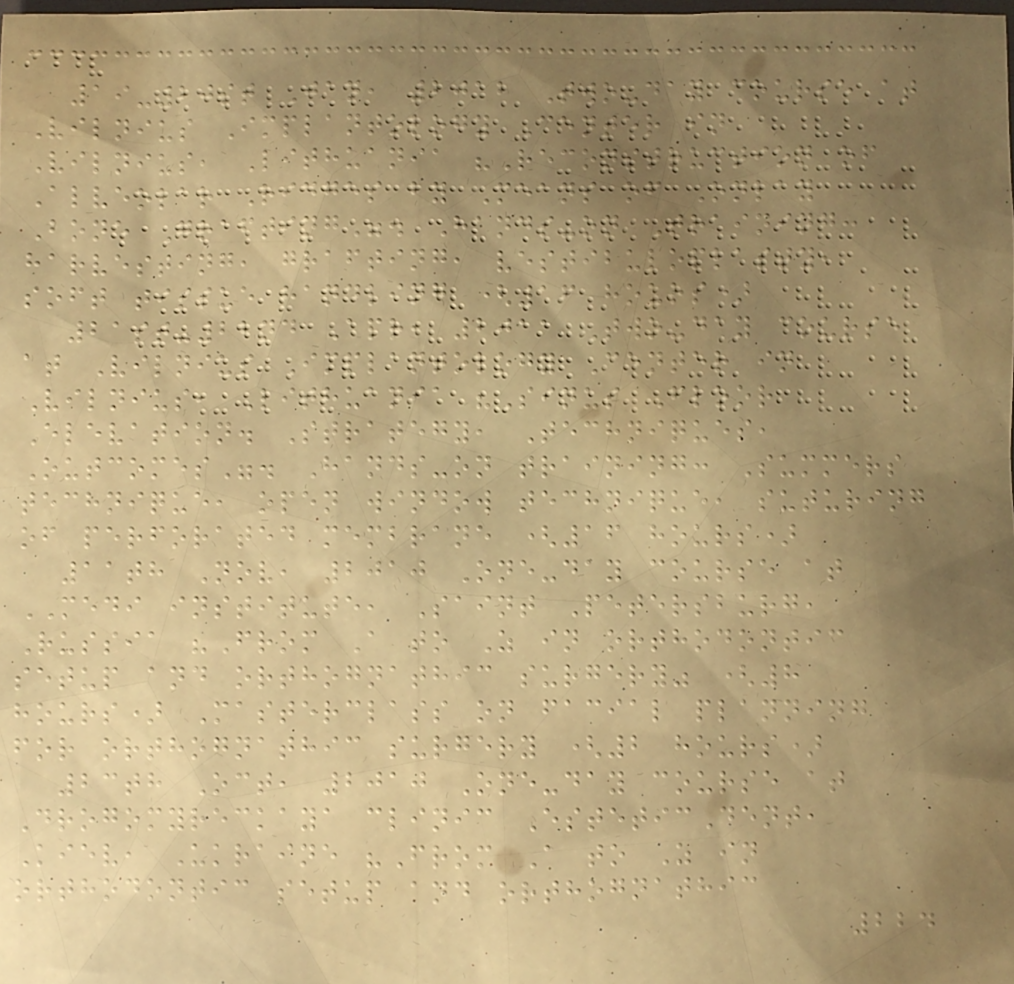19-20st Jan, 2012 Two-day course at
Vilnius Implantology Center in
Vilnius, Lithuania "Reconstruction of
Alveolar Ridges by Means of Onlay
Bone Grafting". Hands-on Training:
harvesting, grafting, vestibuloplasty,
soft tissue handling (16 hours)
21st-22nd Apr, 2011 Two-day course
at Vilnius Implantology Center in
Vilnius, Lithuania "Sinus Floor
Elevation. Strategy, Techniques,
Outcomes". Hands-on training: Summers
technique, open window technique, suturing
of perforated membrane (16 hours)
11th Nov, 2010 One-day course at
MEDI institute, Saint Petersburg,
Russia "From A to Z in orthodontic
setup and orthognathic surgery" (8
hours) Masterclass on facial planning
for orthognathic surgery (2 hours)
23th Oct, 2010 One-day course at
Drogomyreckaya clinic EsteticDent,
Kiev, Ukraine "From A to Z in
orthodontic setup and orthognathic
224
